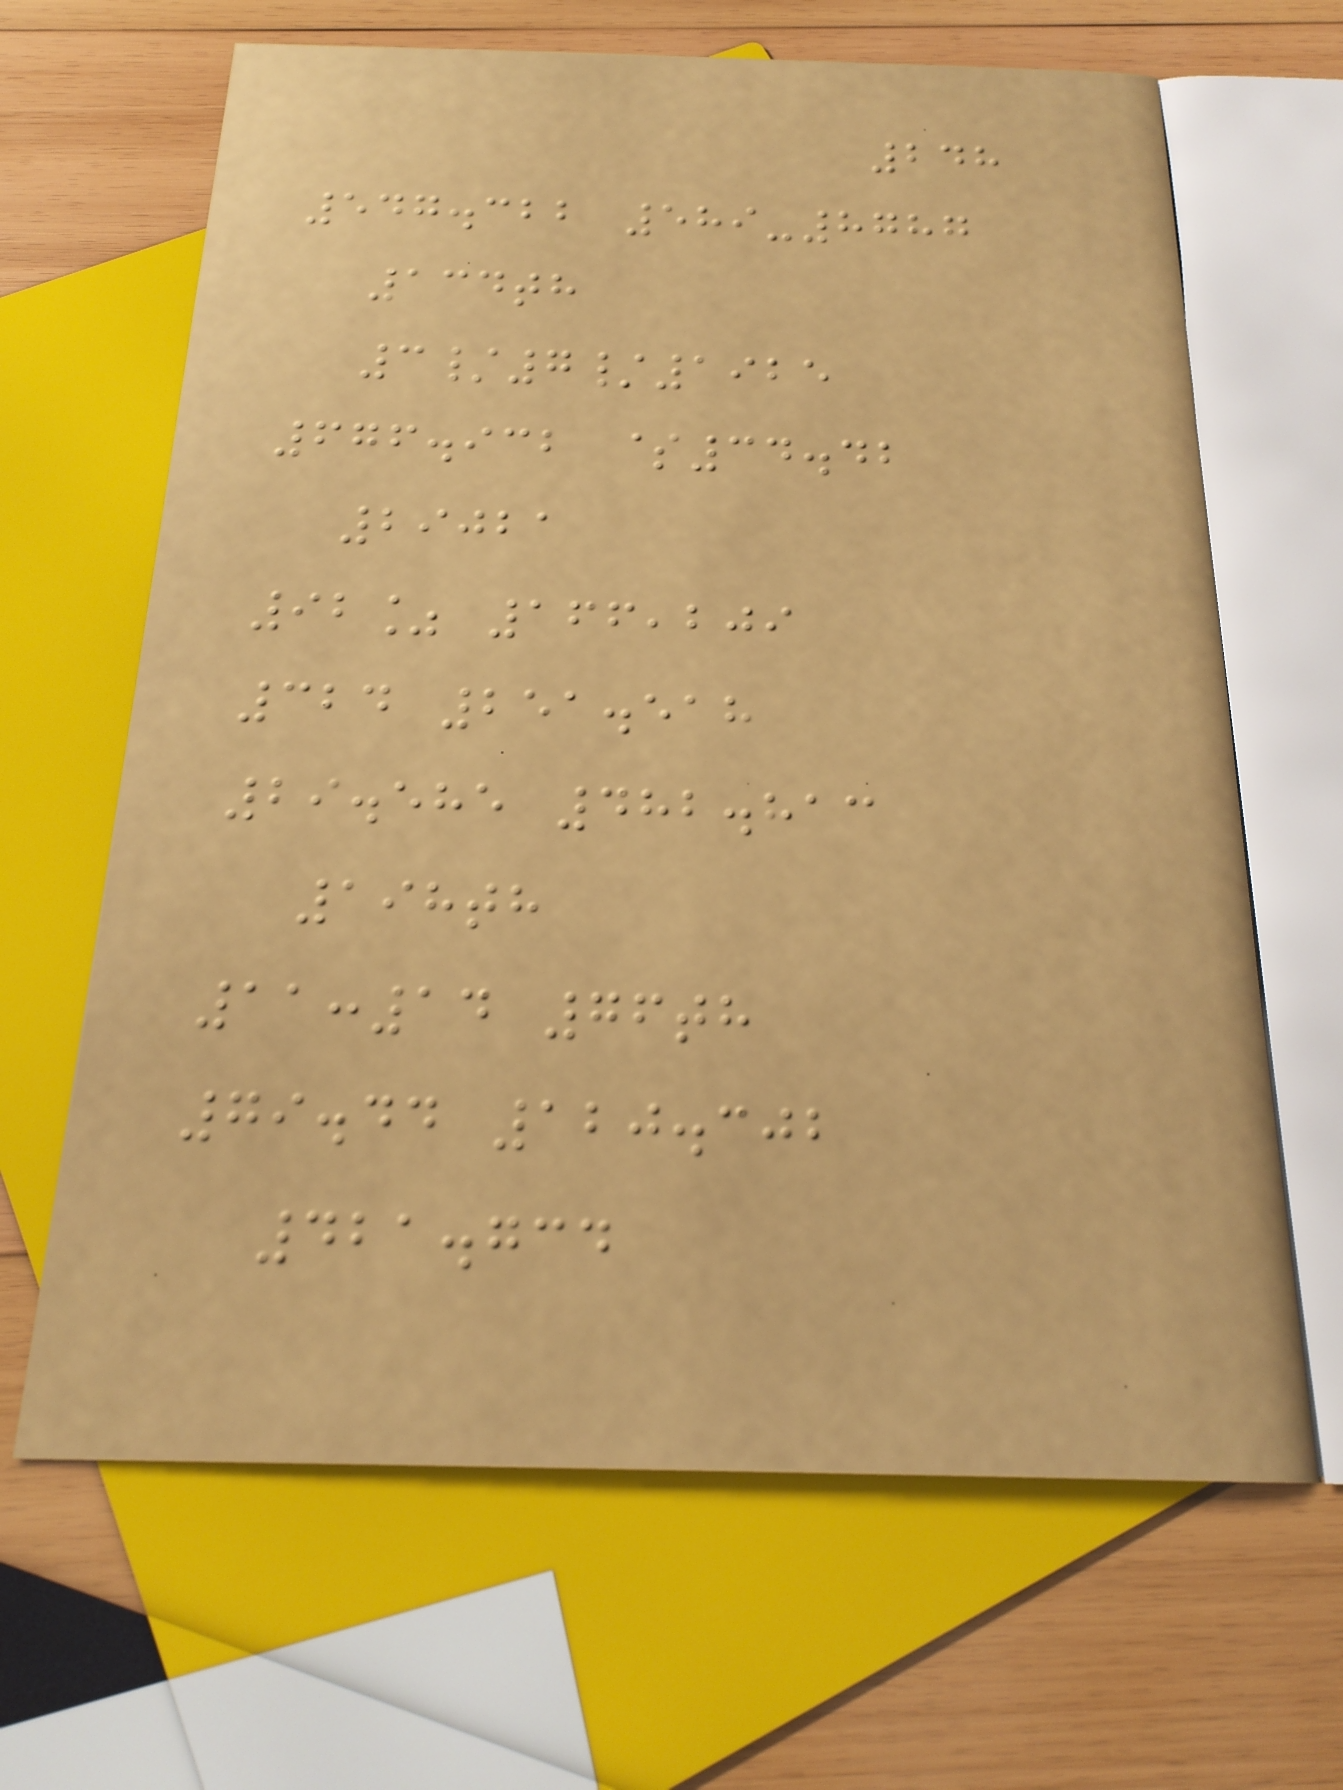248
547.322 589-8787
134th
3/7/1925
676.932 $34.42
29021
92% 166,209
324 251.518
29.585 482.813
198th
11:14 76th
79.44 120.302
421.734
